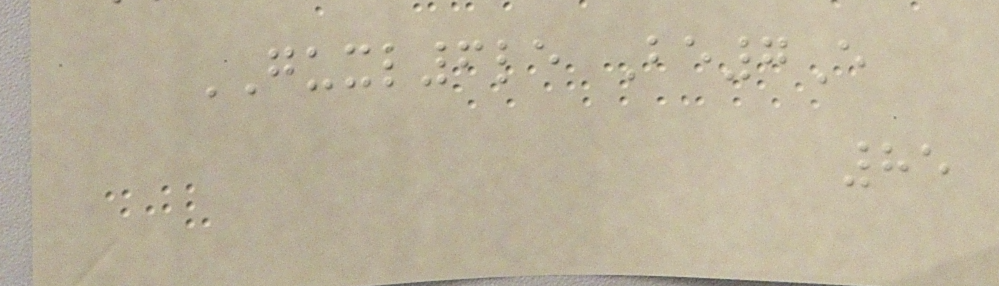GUXL6le Be7E
85
